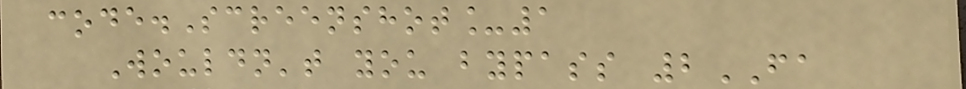code.Screenshot_1
Wouldn't you bypass 2FA
